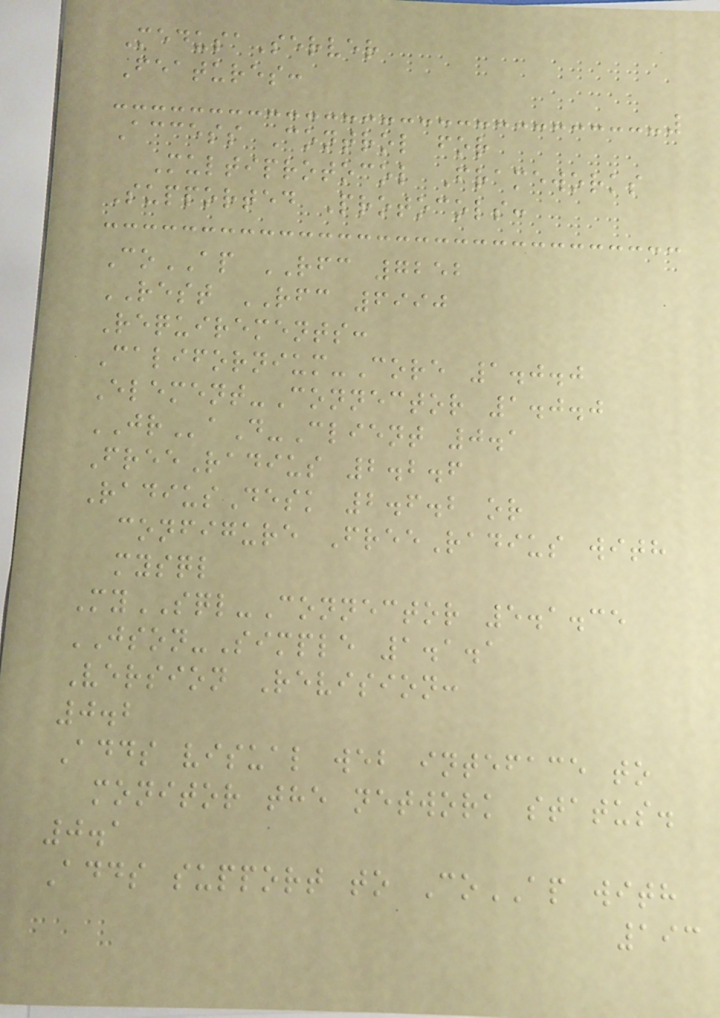MedusaServer
Features:
Access Control for
Multiprotocol Frameworks
Supported Protocols:
CoAP RFC 7252
REST RFC 6990
Requirements:
Californium-Core 1.0.0
Element-Connector 1.0.0
JRaD-Client 0.1
FreeRadius 2.2.6
RadiusDesk 2.6.2 or
configure FreeRadius with
mysql
MySQL-Connector 5.1.35
JSON-Simple 1.1.1
Version Revision:
0.2
Adds visual web inteface to
monitor the network status.
0.1
Adds support to CoAP with
193
